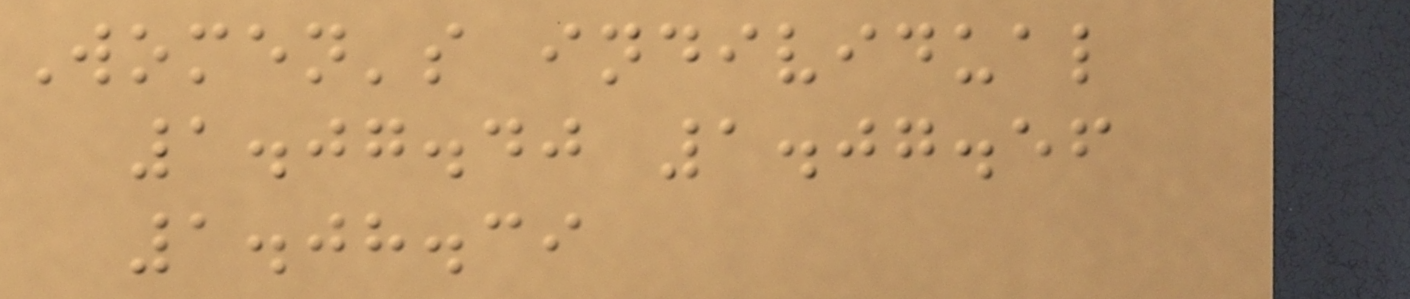Women's individual
1.07.40 1.07.56
1.08.39
